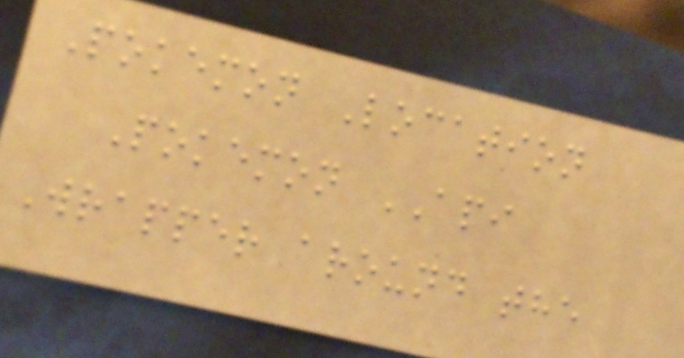Pokemon Location
Pokemon API
Wrapper around the
